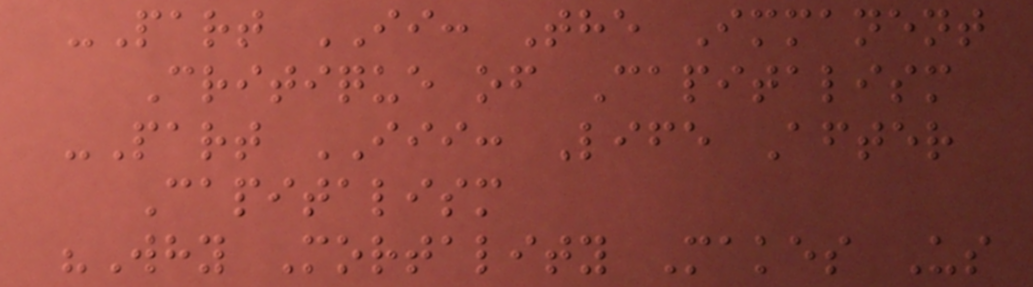-Part II: The Immanent
Critique of Capitalism
-Part III: Life After
Capitalism
"Why Mortality Makes Us
